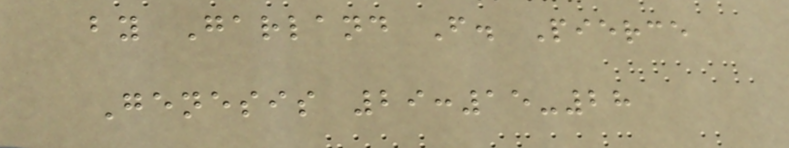by Garland F. Pierce
Genesis 29:15-28
